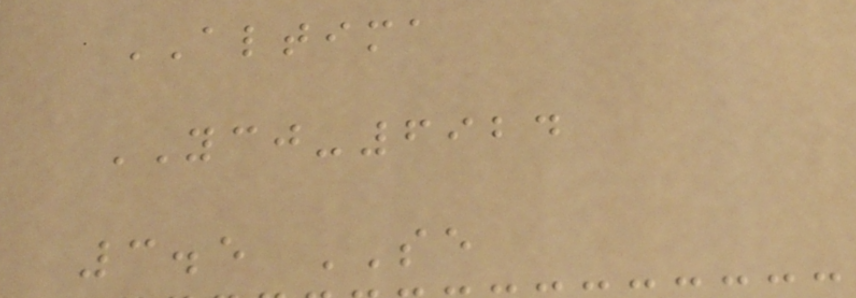ALTIMA
YCJ-6924
3.5 SE
